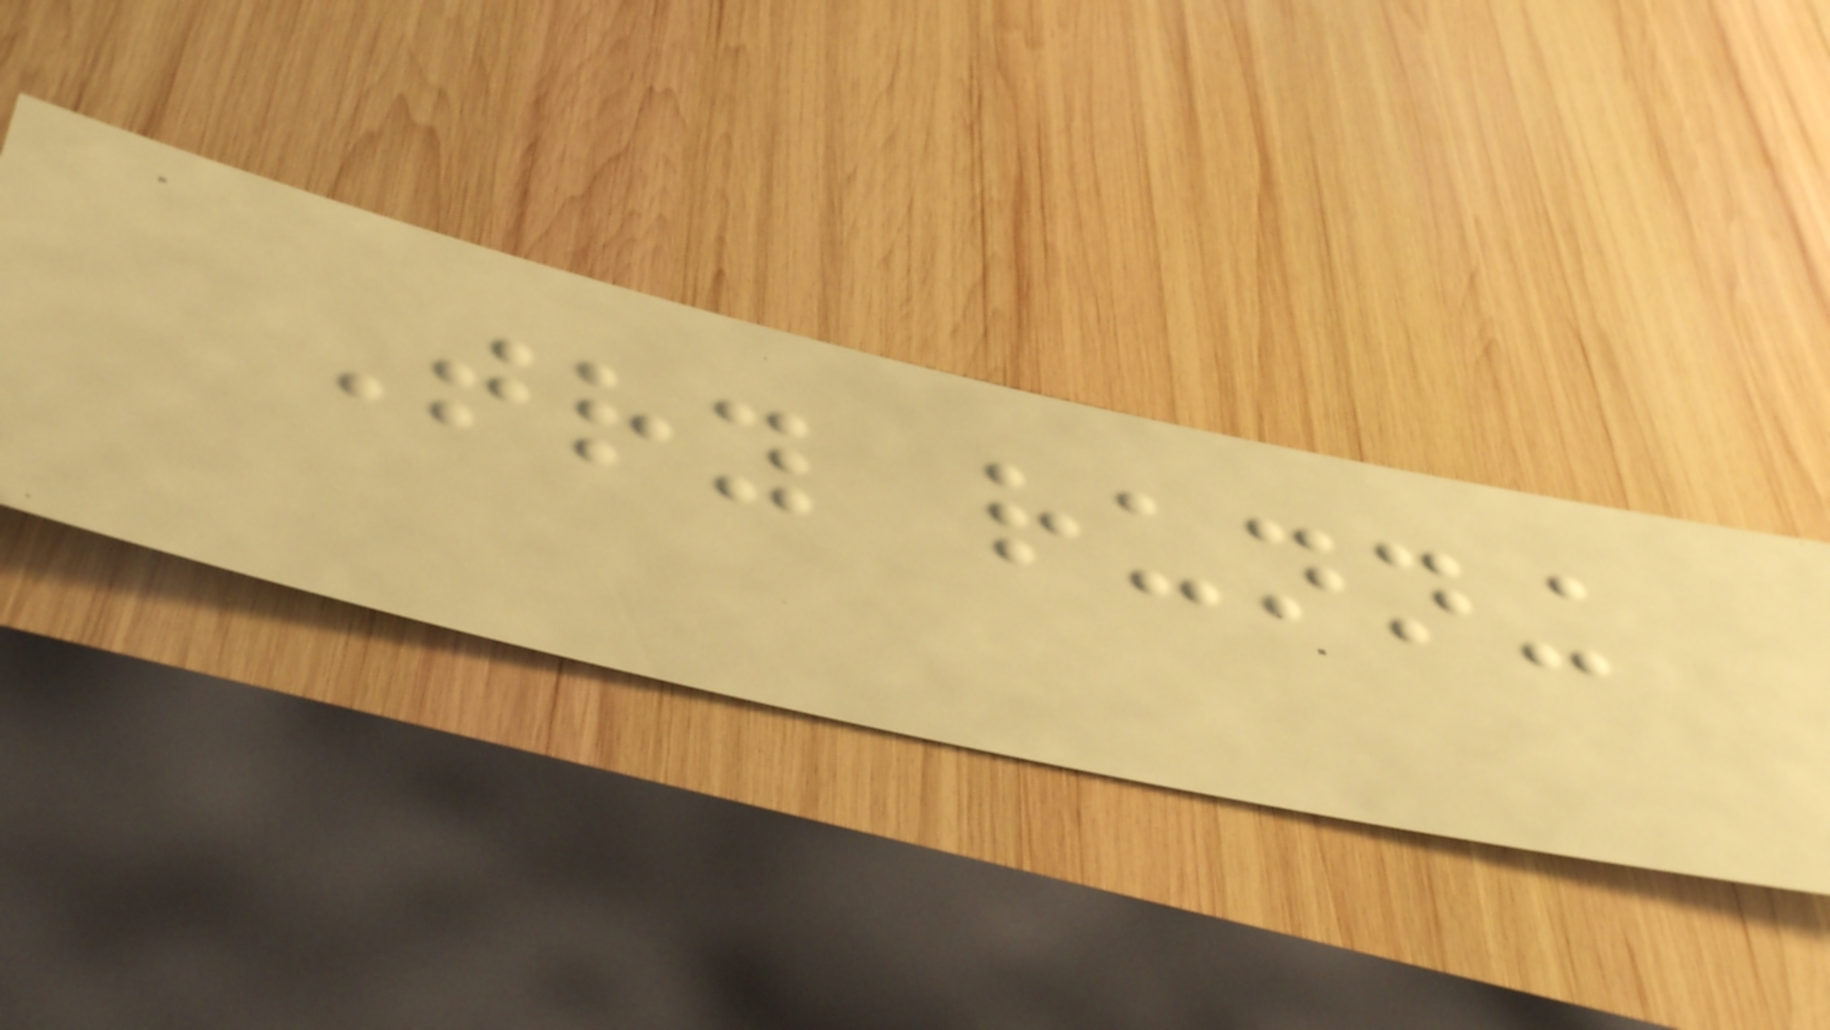Try running
